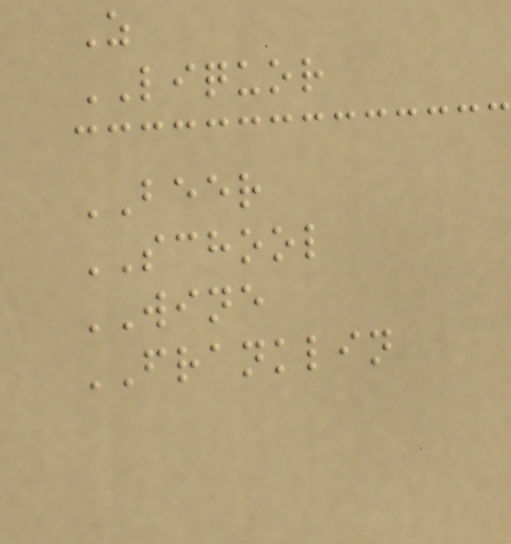Z
LIQUOR
BEER
SCHOOL
WINE
FRANKLIN
